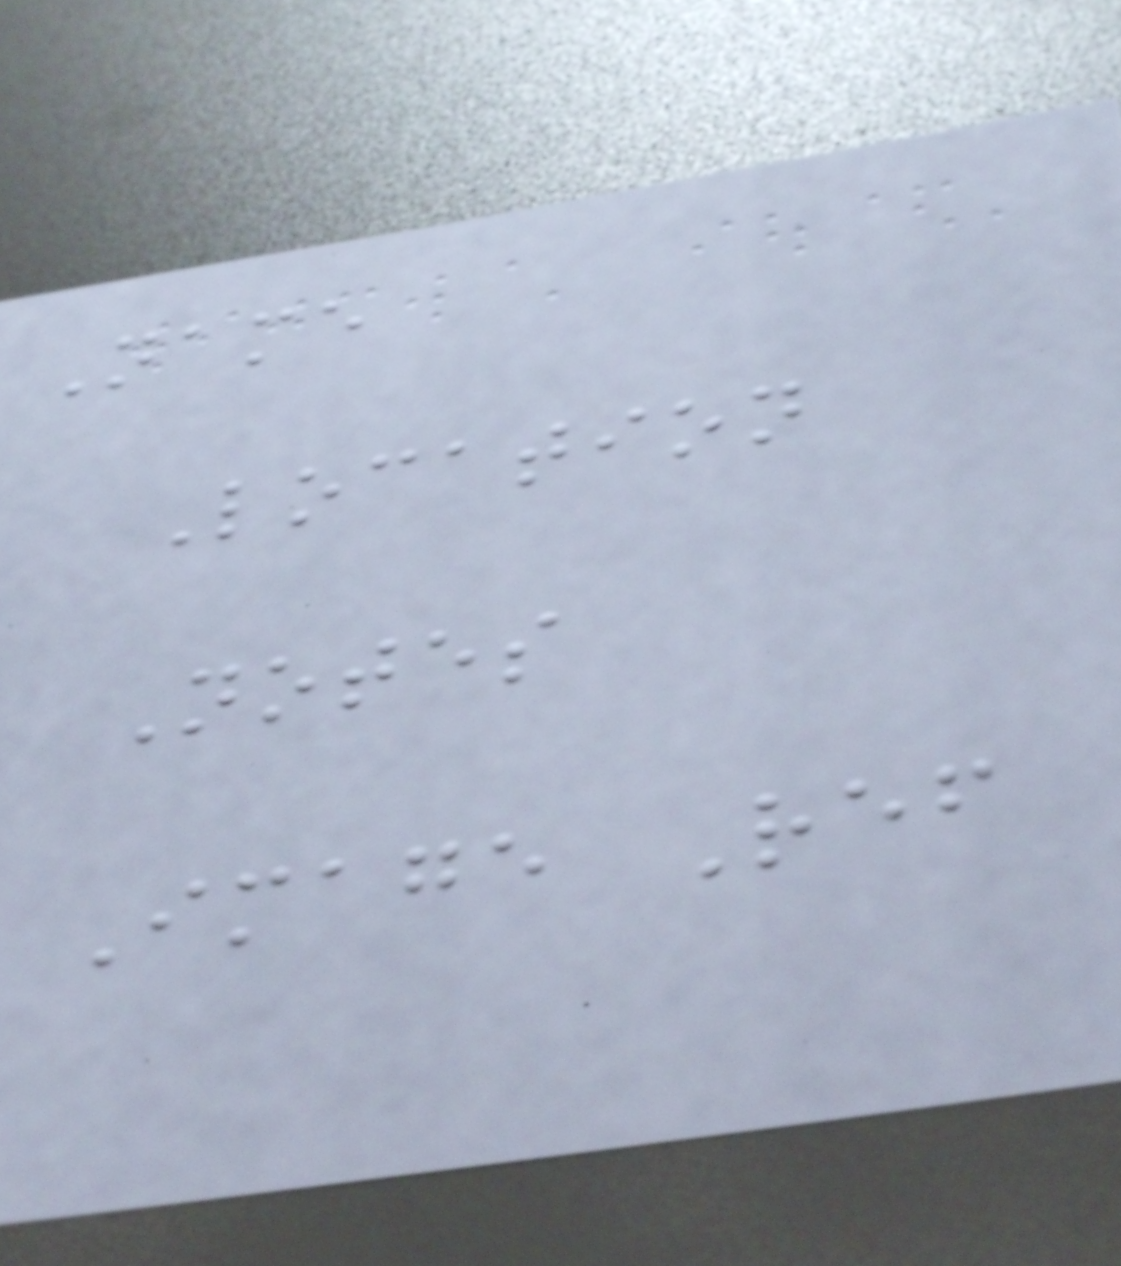Name
Location
Notes
Image Ref
